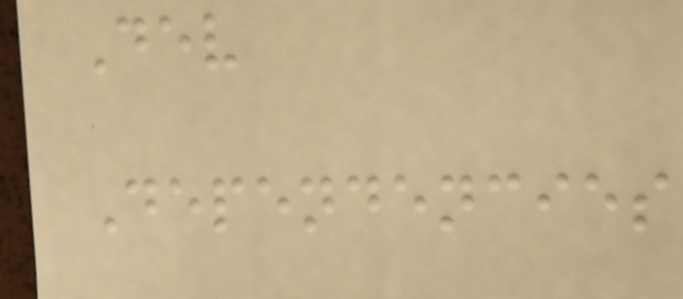Dev
Dependencies
